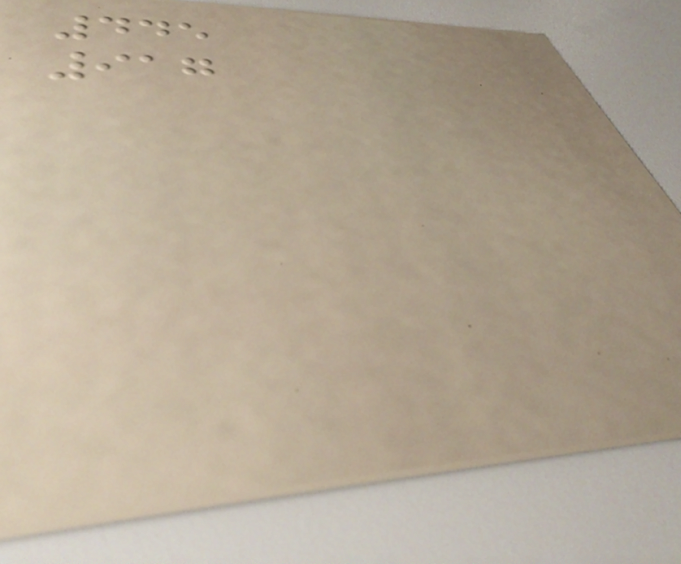445
917
